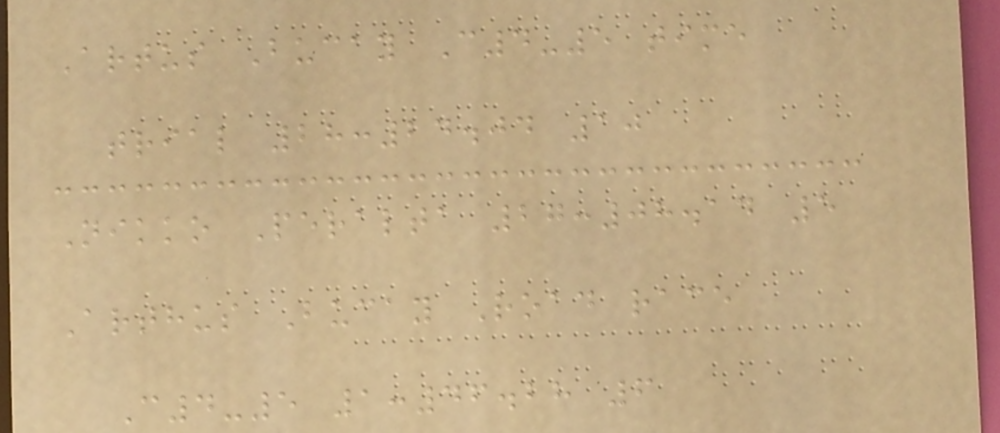Artus Bucay C4-5 time
trial 28:24.04 10
Nikko Peralta 27:08.14 5
Arthus Bucay Road race
C4-5 1:46.28 6
